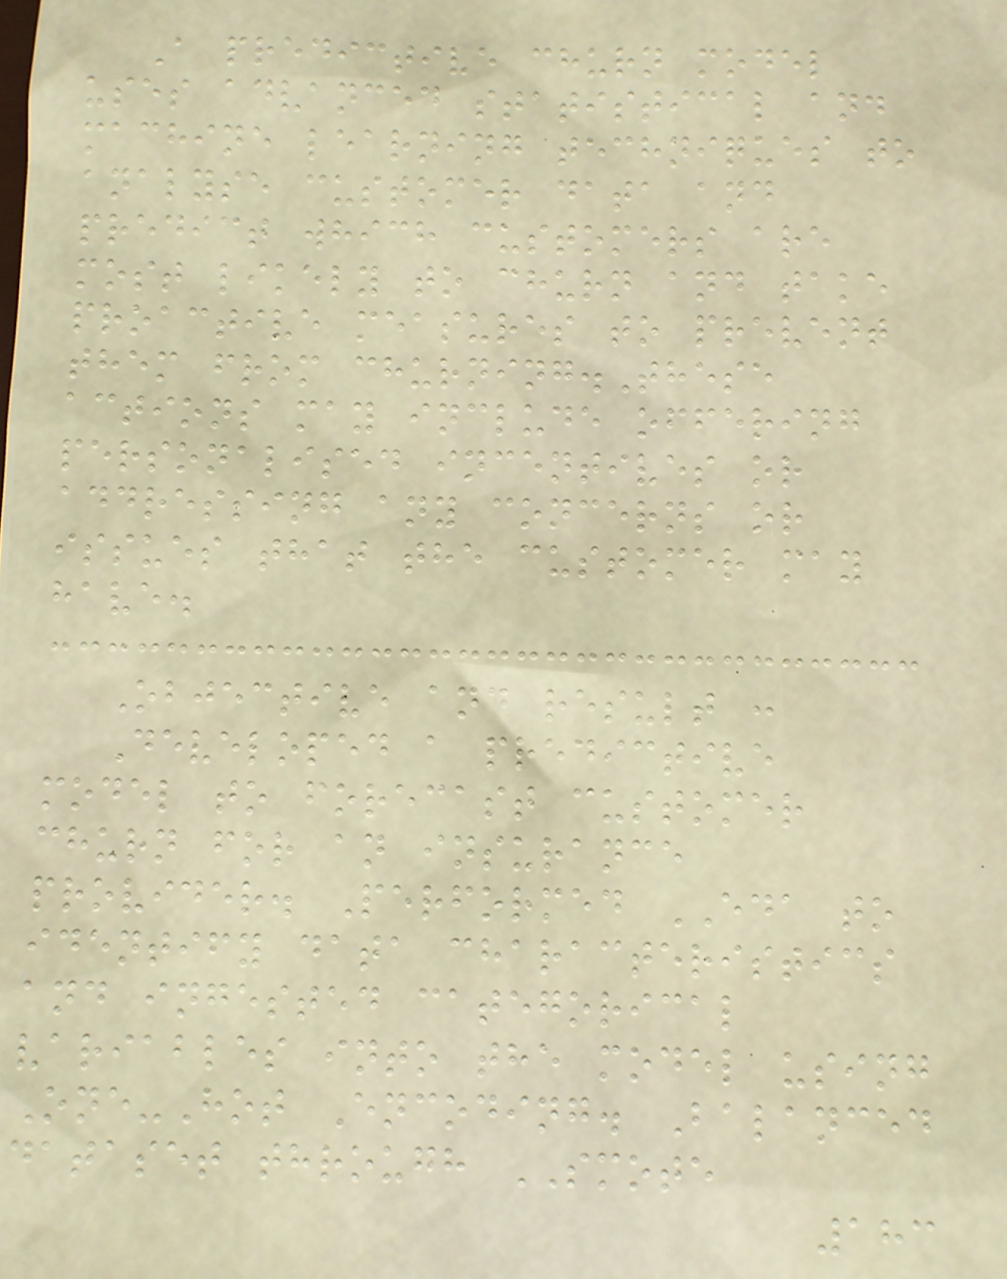A predictive churn model
uses advanced statistical and
machine learning techniques to
analyse customer data and
predict which customers are
most likely to churn and take
proactive measures to prevent
them from churning.These
actions may include offering
personalised incentives or
addressing any concerns or
issues that the customer may
have.
Objective and result :
Developed a predictive
model to forecast customer
churn for an insurance
provider. Performed EDA to
identify data characteristics
and ingested categorical
variables into the model using
One-Hot Encoding. Balanced
dataset through SMOTE
183
